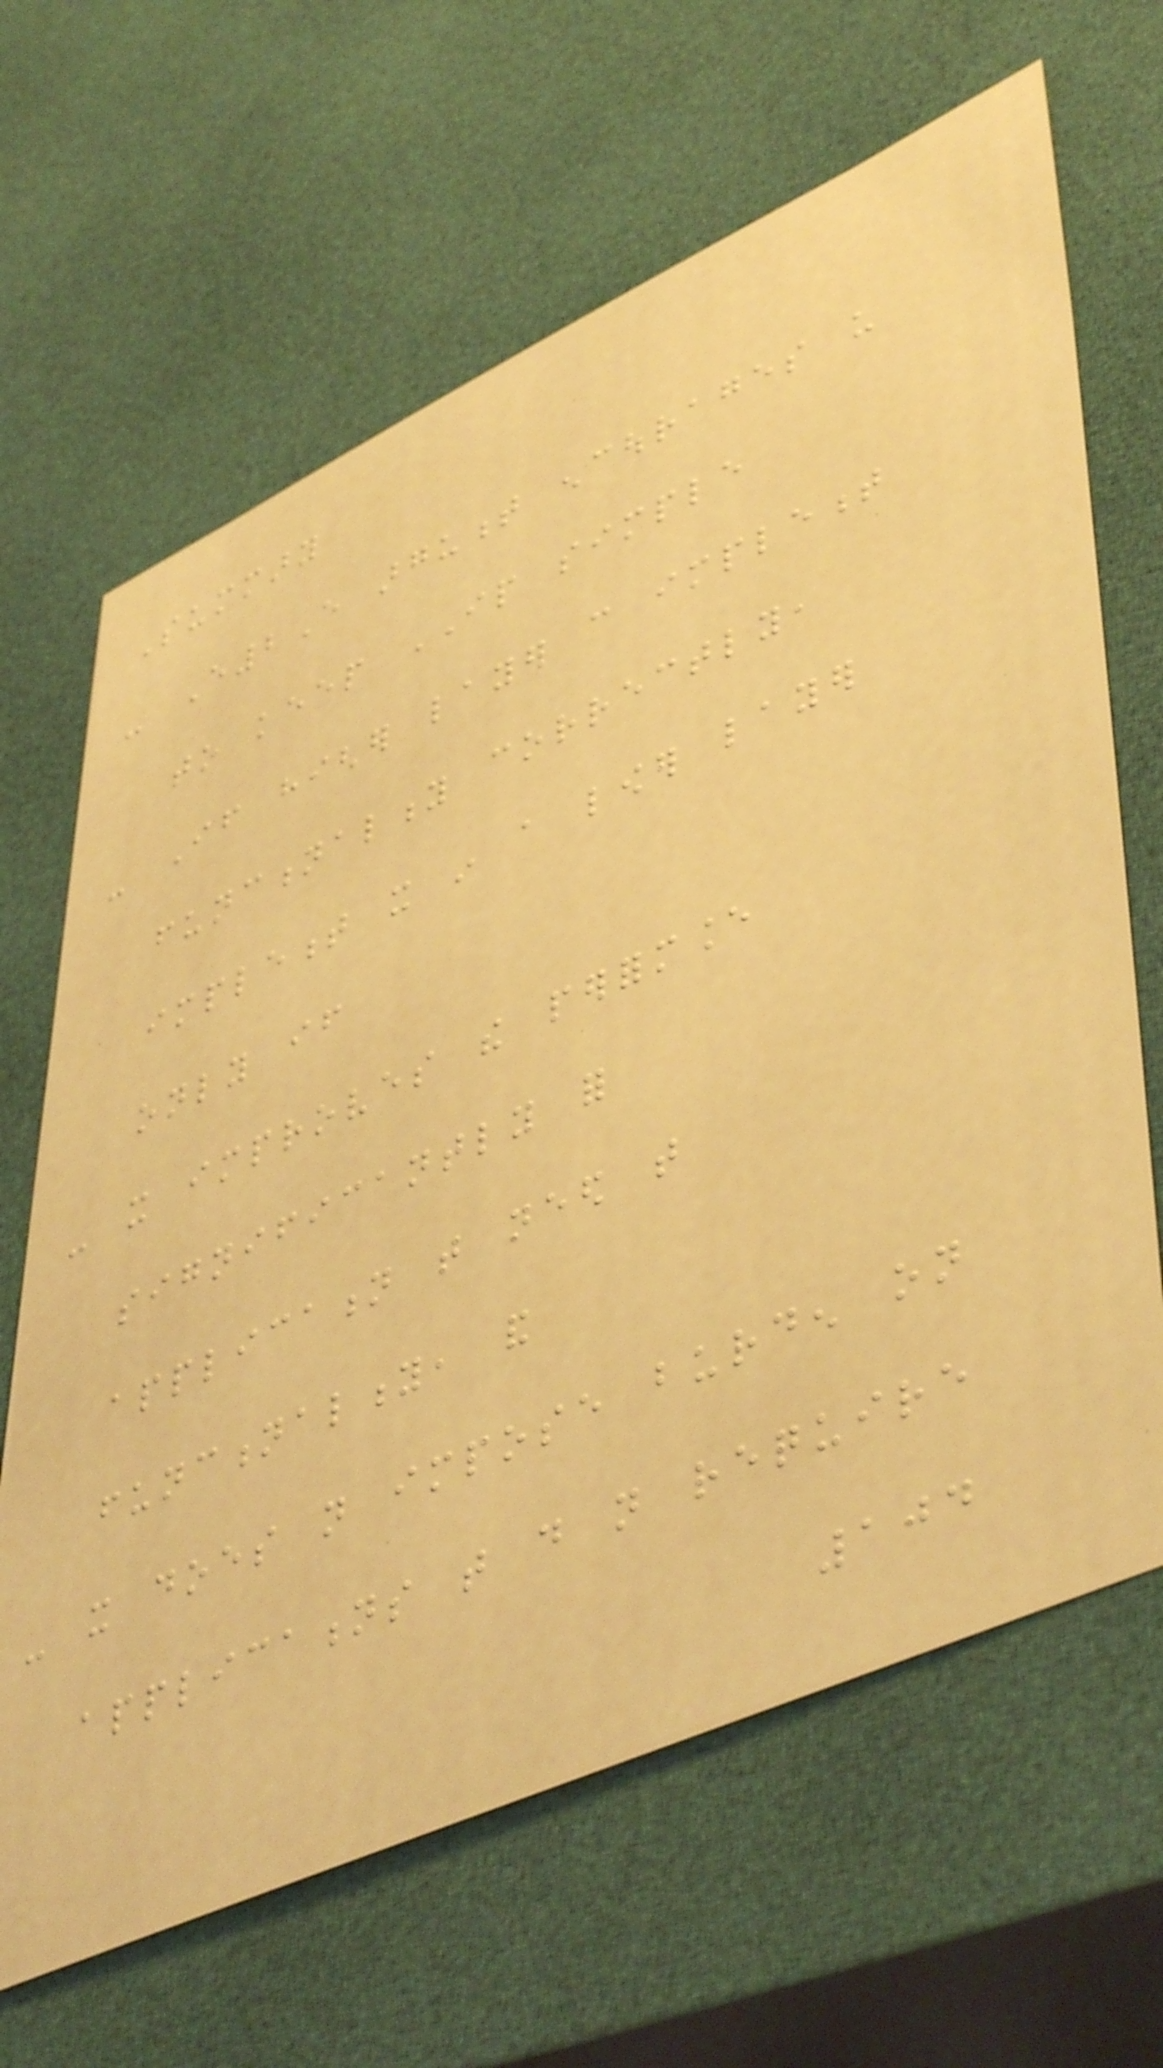Summary
- E2E argument encourages us
to keep IP simple
- If higher layer can implement
functionality correctly,
implement it in a lower layer
only if
- it improves the performance
significantly for
application that need that
functionality, and
- it does not impose burden on
applications that do not require
104
